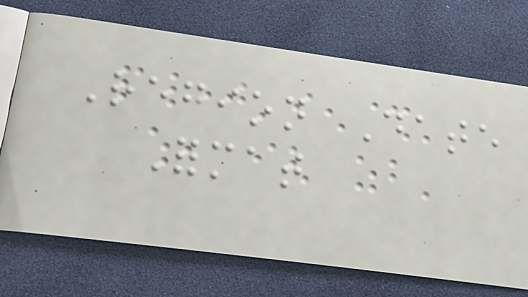Region Date
Format
